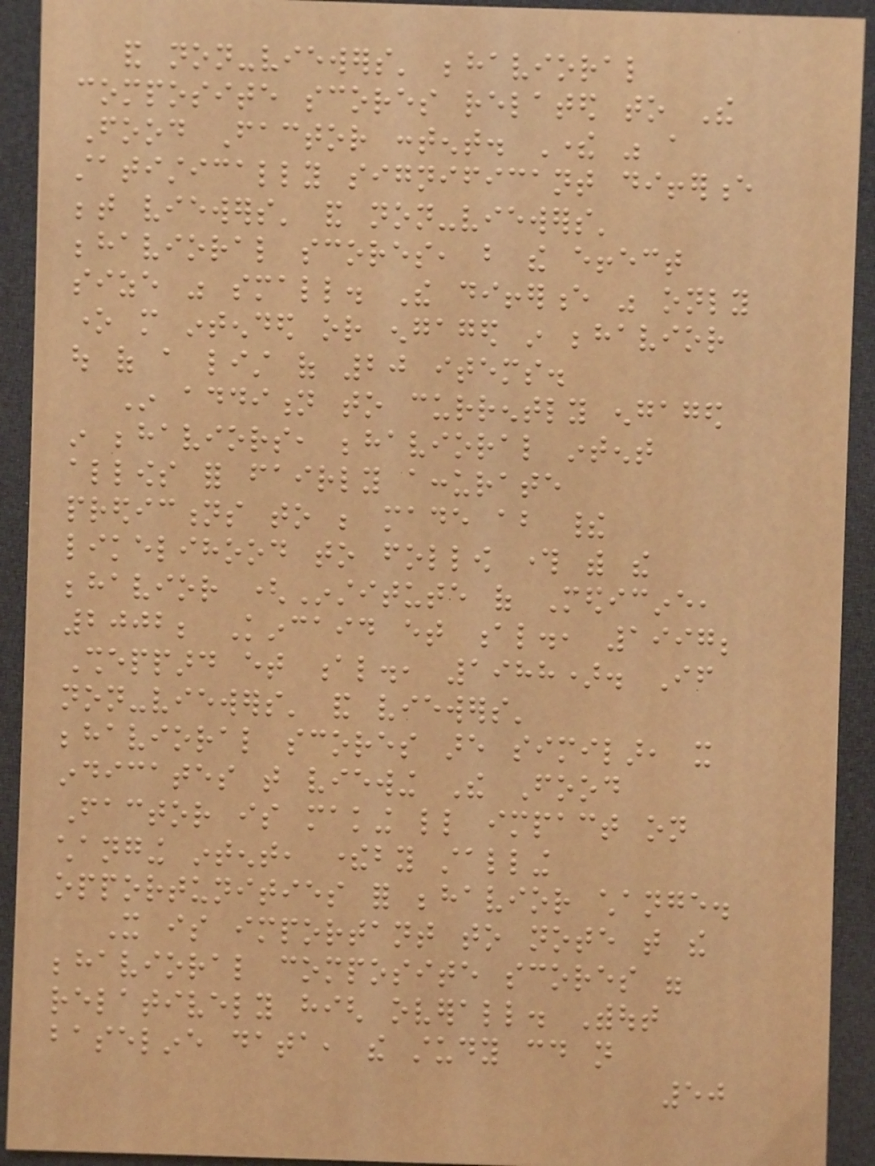and non-viewers' behavioral
composite scores related to The
Food Factor content. There was a
statistically significant difference
between viewers' and non-viewers'
behavioral scores, but the effect
size was small. The difference was only
one more intended or engaged in behavior
out of a list of 20 items.
In addition to currently engaged
in behaviors, behavioral intent
allows for fairly accurate
predictions to be made about their
likelihood to follow through with the
behavior (Institute of Medicine,
2002; Kincaid et al., 1997;
Sheppard et al., 1988). If
non-viewers' and viewers'
behavioral scores are similar, it
indicates that viewing The Food
Factor is making little impact on
changing intent, thereby stalling
opportunities for behavior change.
It is important to note that the
behavioral composite scores were
relatively high overall. Without
baseline data, the study could not
50
